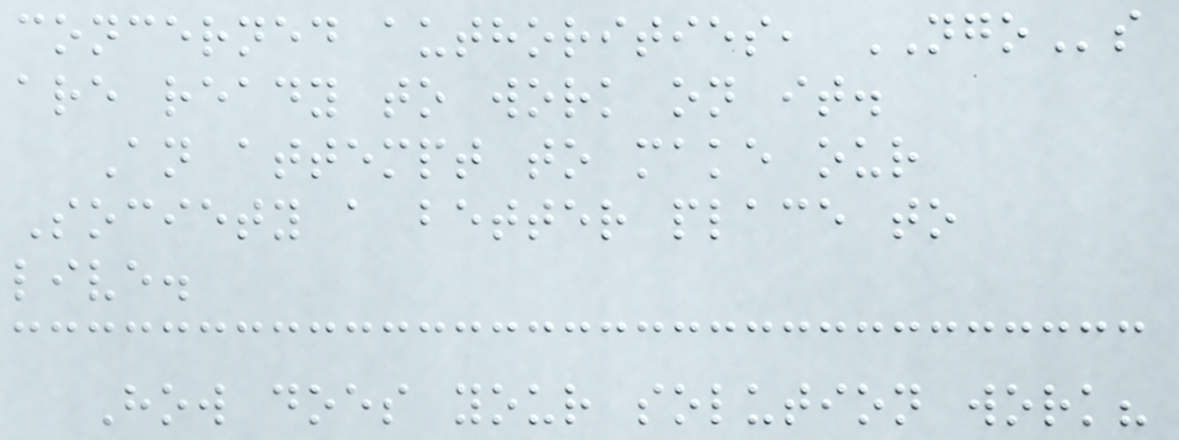concerned authorities, NGOs
are ready to work on it.
An attempt to make our
Society a better place to
live.
How does your solution work?
